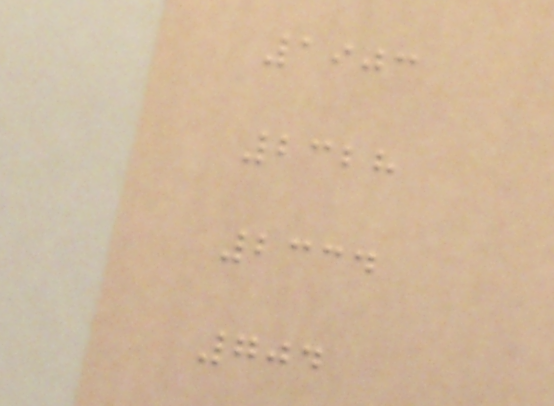1903
2328
2334
704
